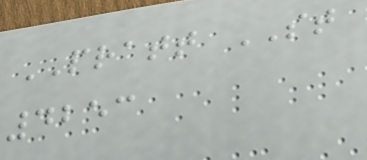PRATT ST
4253
